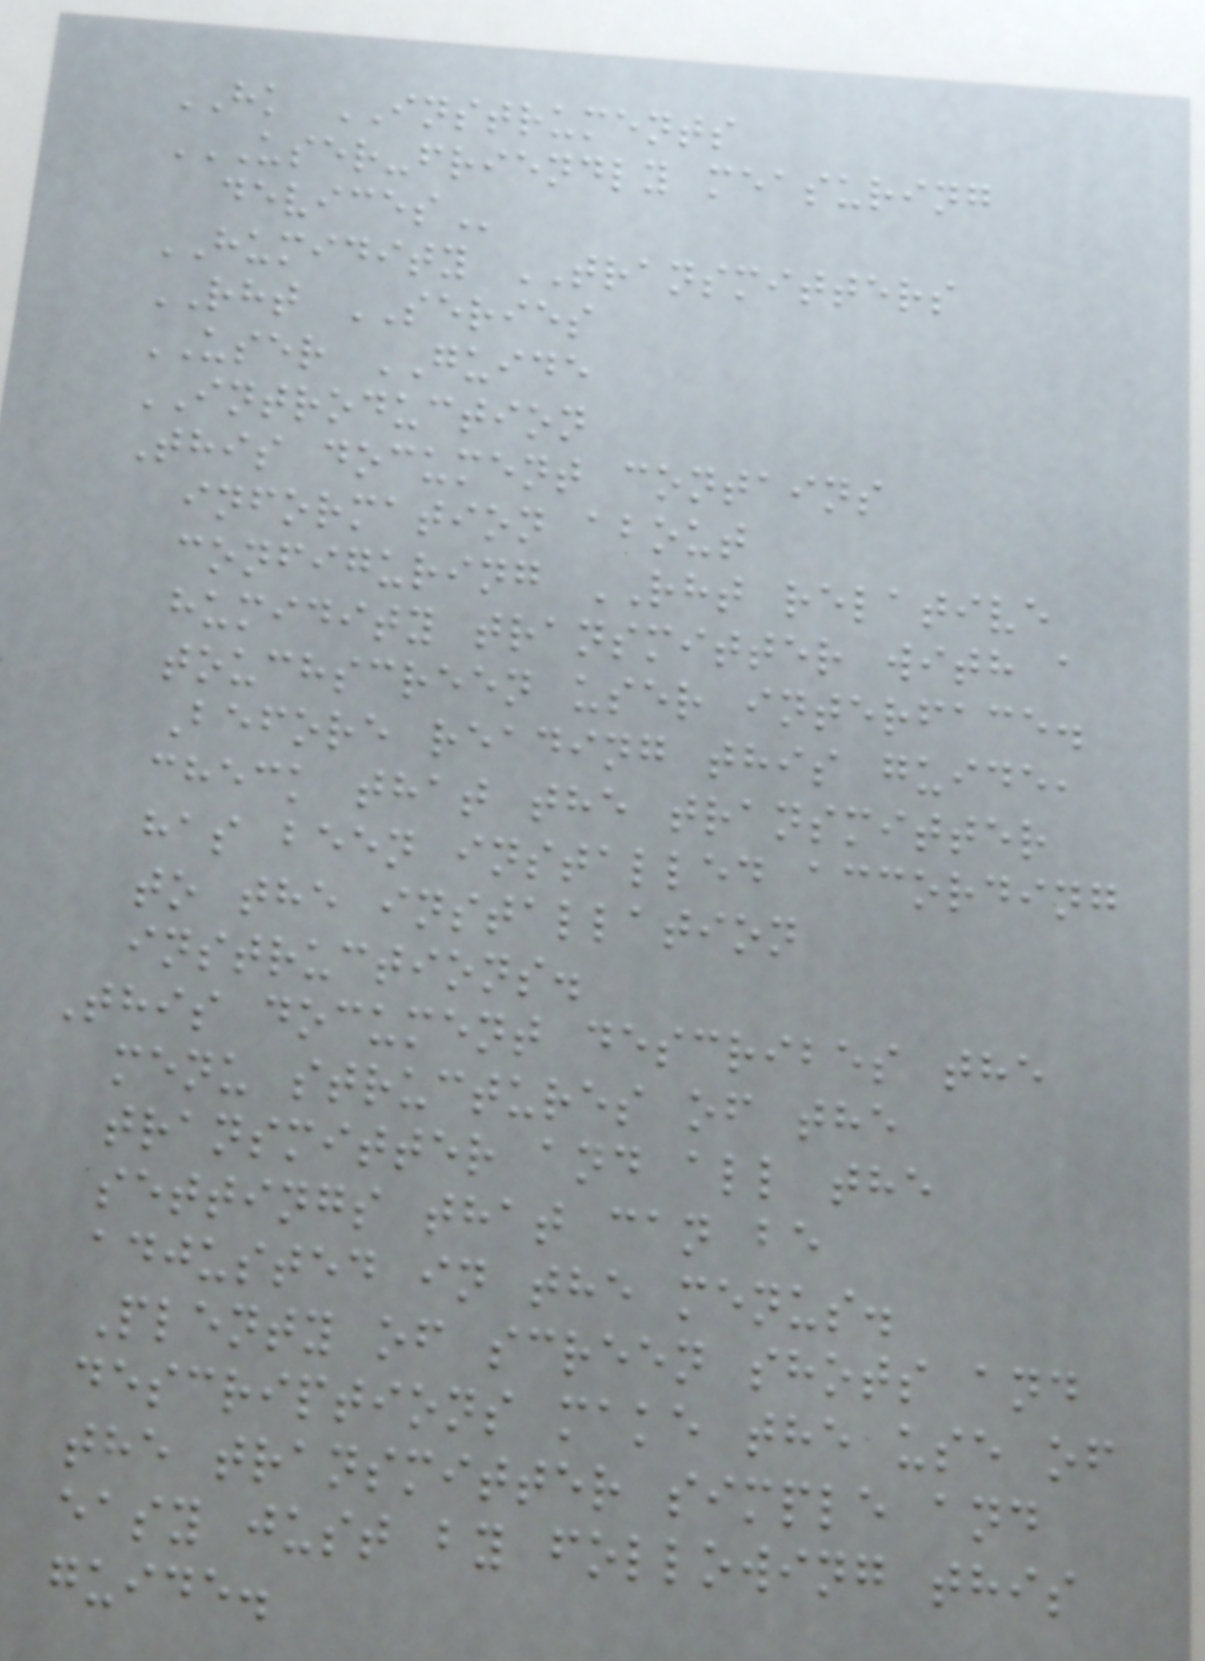HK INSTRUMENTS
USER-FRIENDLY MEASURING
DEVICES
HUMIDITY TRANSMITTERS
RHT SERIES
USER GUIDE
INTRODUCTION
This document contains
information about
configuring RHT relative
humidity transmitter with a
touchscreen user interface.
Before reading this guide,
check that the transmitter
has been installed according
to the installation
instructions.
This document describes the
menu structures of the
transmitter and all the
settings that can be
adjusted in the menus.
Plenty of screen shots and
descriptions make the use of
the transmitter simple and
easy just by following this
guide.
